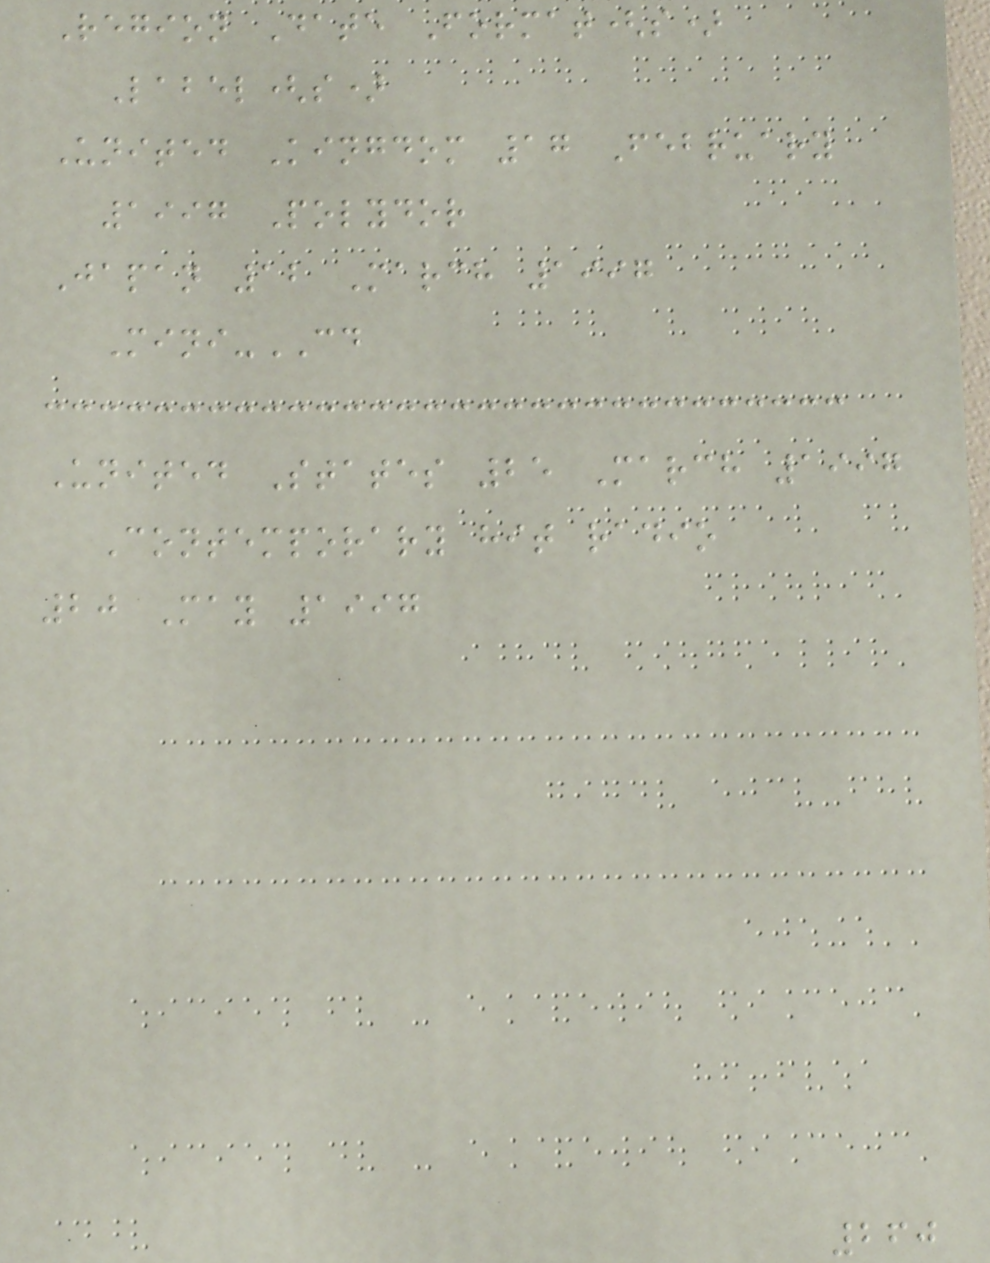Region Date Format(s)
Label(s)
United Kingdom 17 February
1997 Polydor
Japan 12 March 1997
Mini-CD
United States 25 March 1997
Contemporary hit radio
20 May 1997
260
